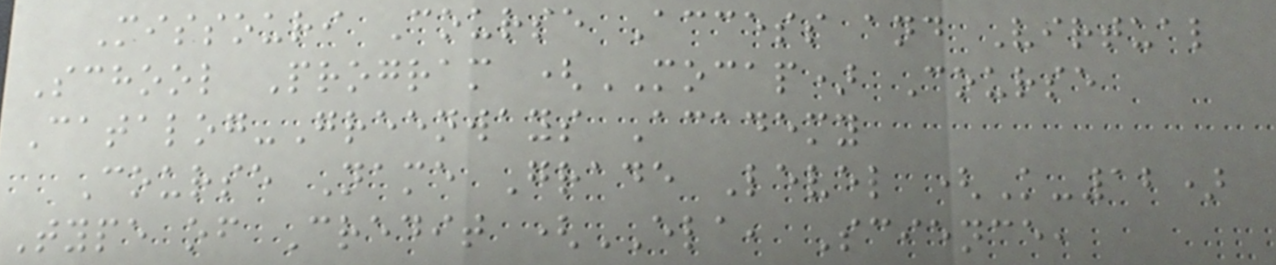Missouri Course Access and Virtual
School Program (MOCAP) Course
Catalog-Greenways Academy
Course Name Grade Level (K-12)
Type of Credit (ELA, Science,
